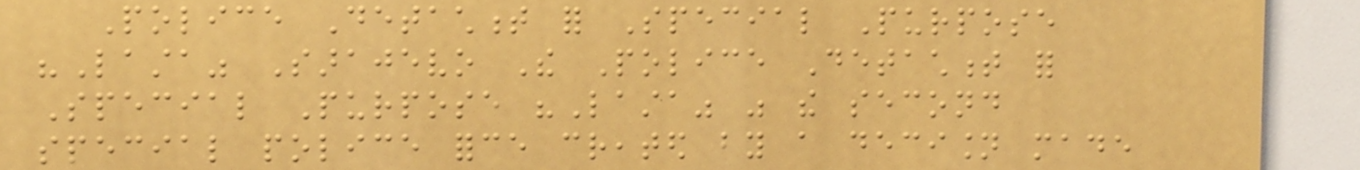Police Detachment for Special Purpose
"Lasta" Sarajevo The Police Detachment for
Special Purpose "Lasta" was the second
special police force created by a decision made
